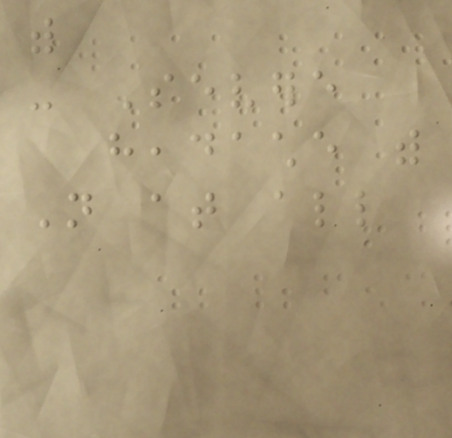with
- Severe
headache with
Not at all
